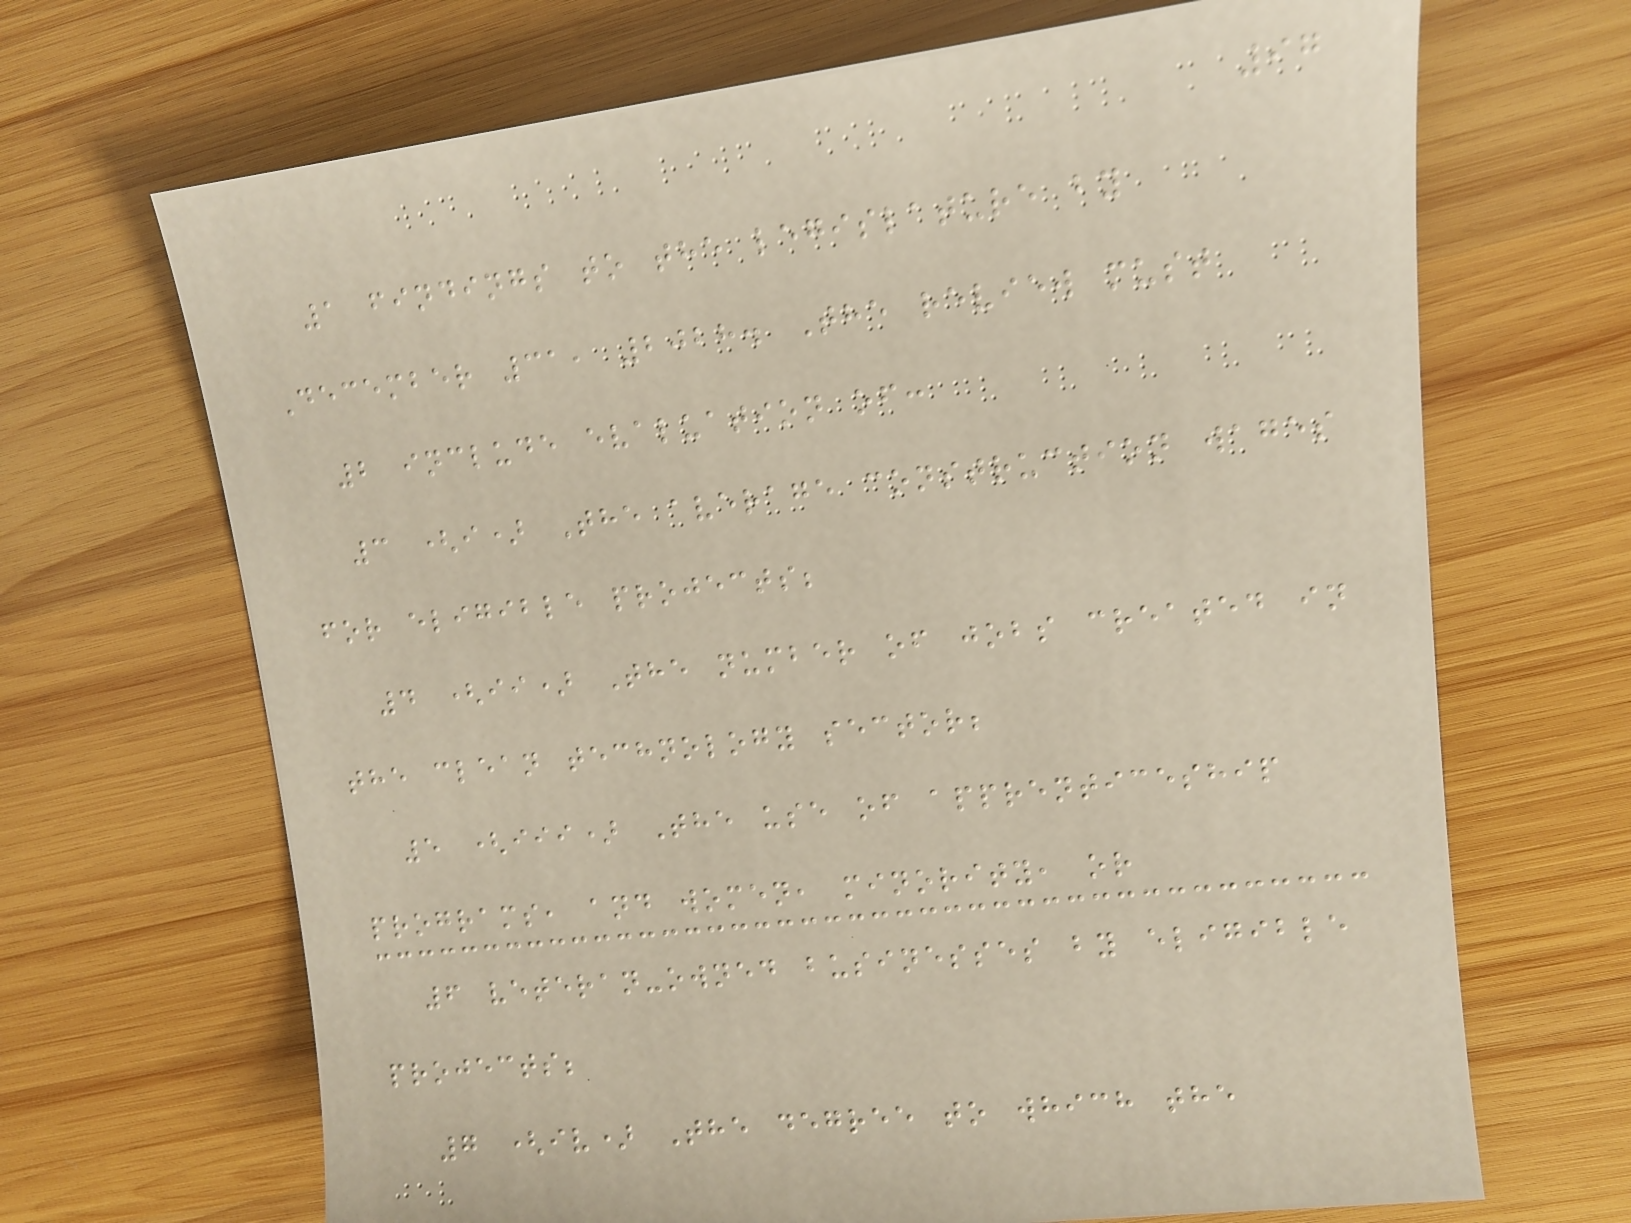97
1 findings to the legislature by
December 31, 2028. The review must
2 include evaluation of:
3 (i) The average construction wages
for eligible projects;
4 (ii) The number of jobs created in
the clean technology sector;
5 (iii) The use of apprenticeship
programs, and women, minority, or
6 veteran-owned businesses by eligible
projects;
7 (iv) The degree to which the
